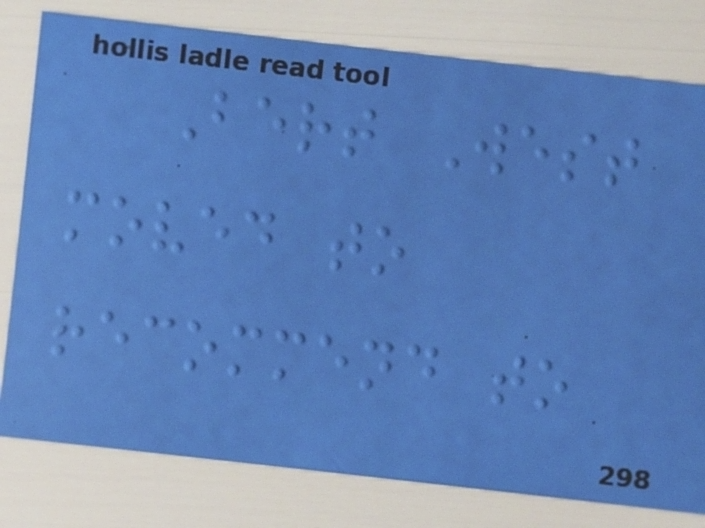Bert West
moved to
recommend to
